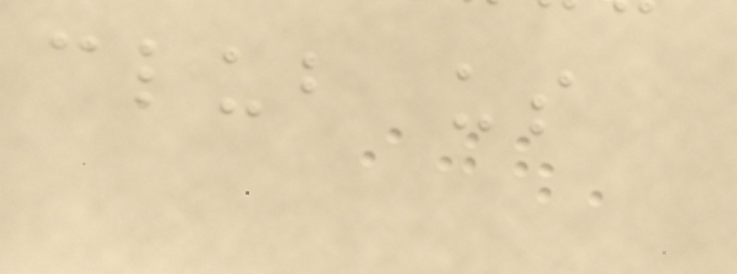club us
